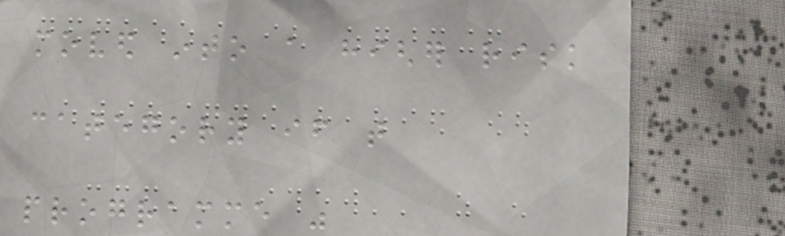moved into a higher risk
category if that
programme was
